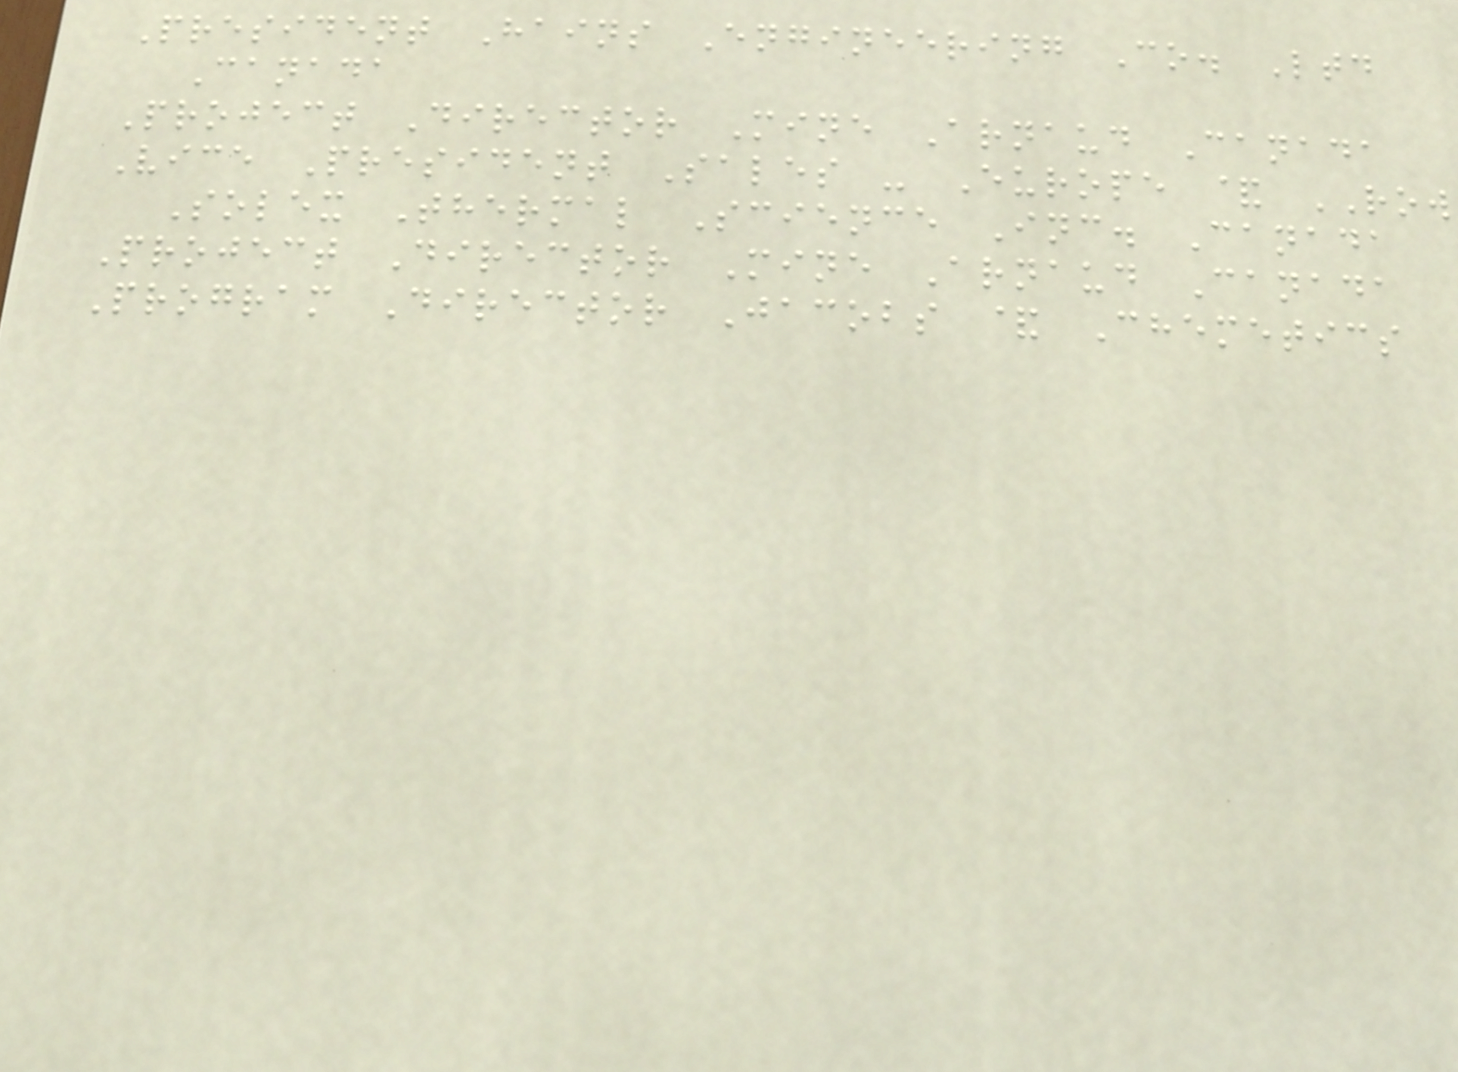President Hains Engineering Co. Ltd
Canada
Project Director Mine Arnaud Canada
Vice President Sales - Europe & ROW
Solex Thermal Science Inc. Canada
Project Director Mine Arnaud Canada
Program Director Jacobs & Chemetics
